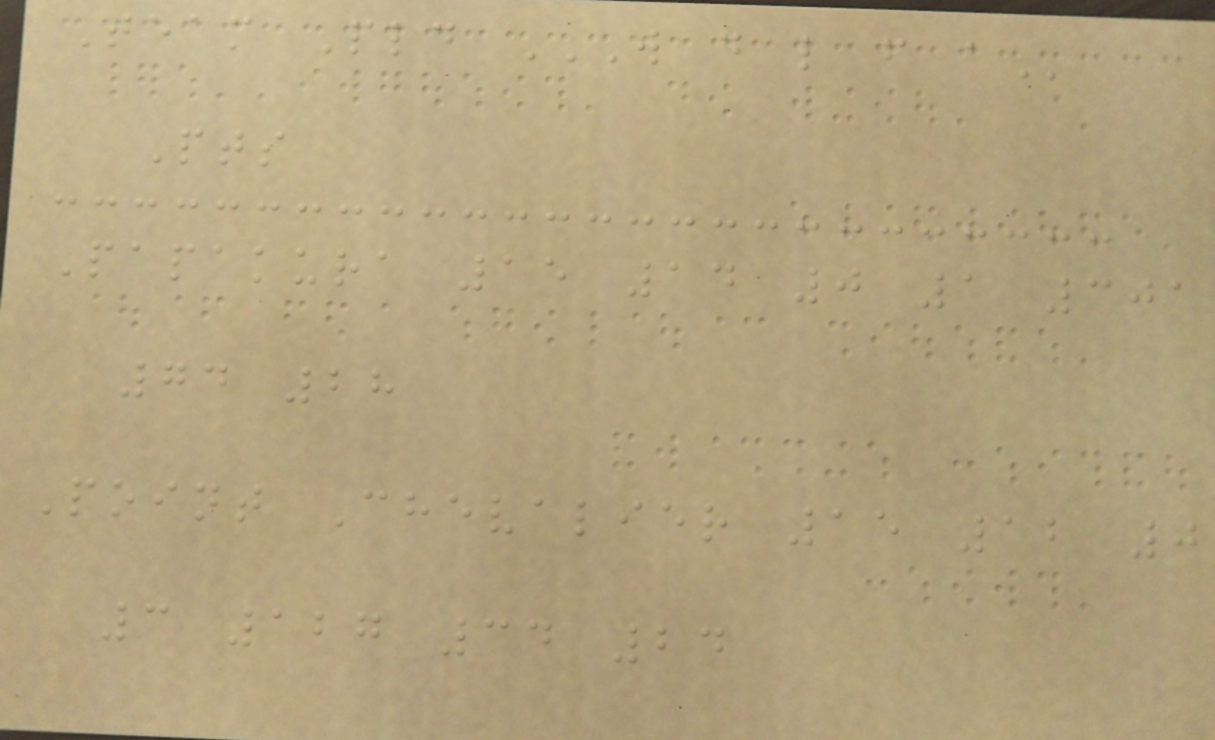Team Pld W D L F A
Pts
Papakura 15 14 0 1 301
74 28
Point Chevalier 15 12 0
3 127 34 24
